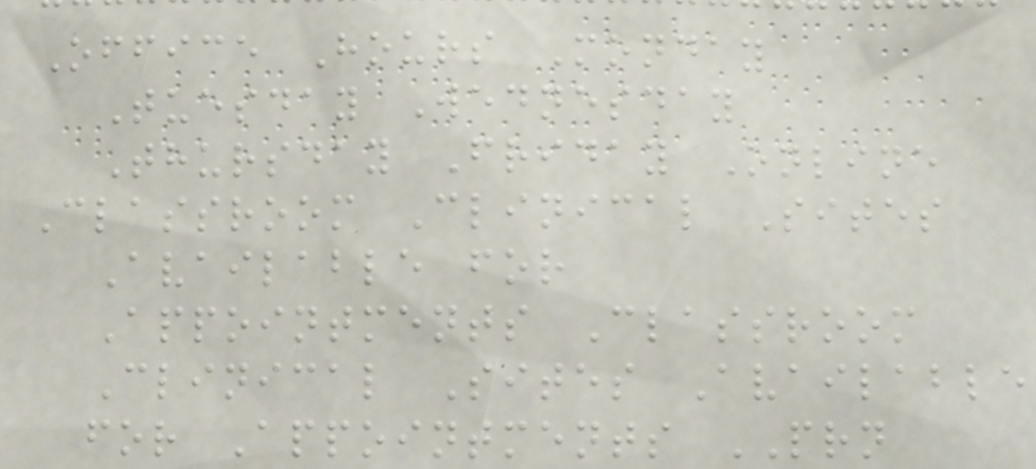Office Hours Monday
Tuesday Wednesday
Thursday Friday Online
Classroom Clinical Sites
Available for
Appointments Classroom
Clinical Sites Available
for Appointments PRN
